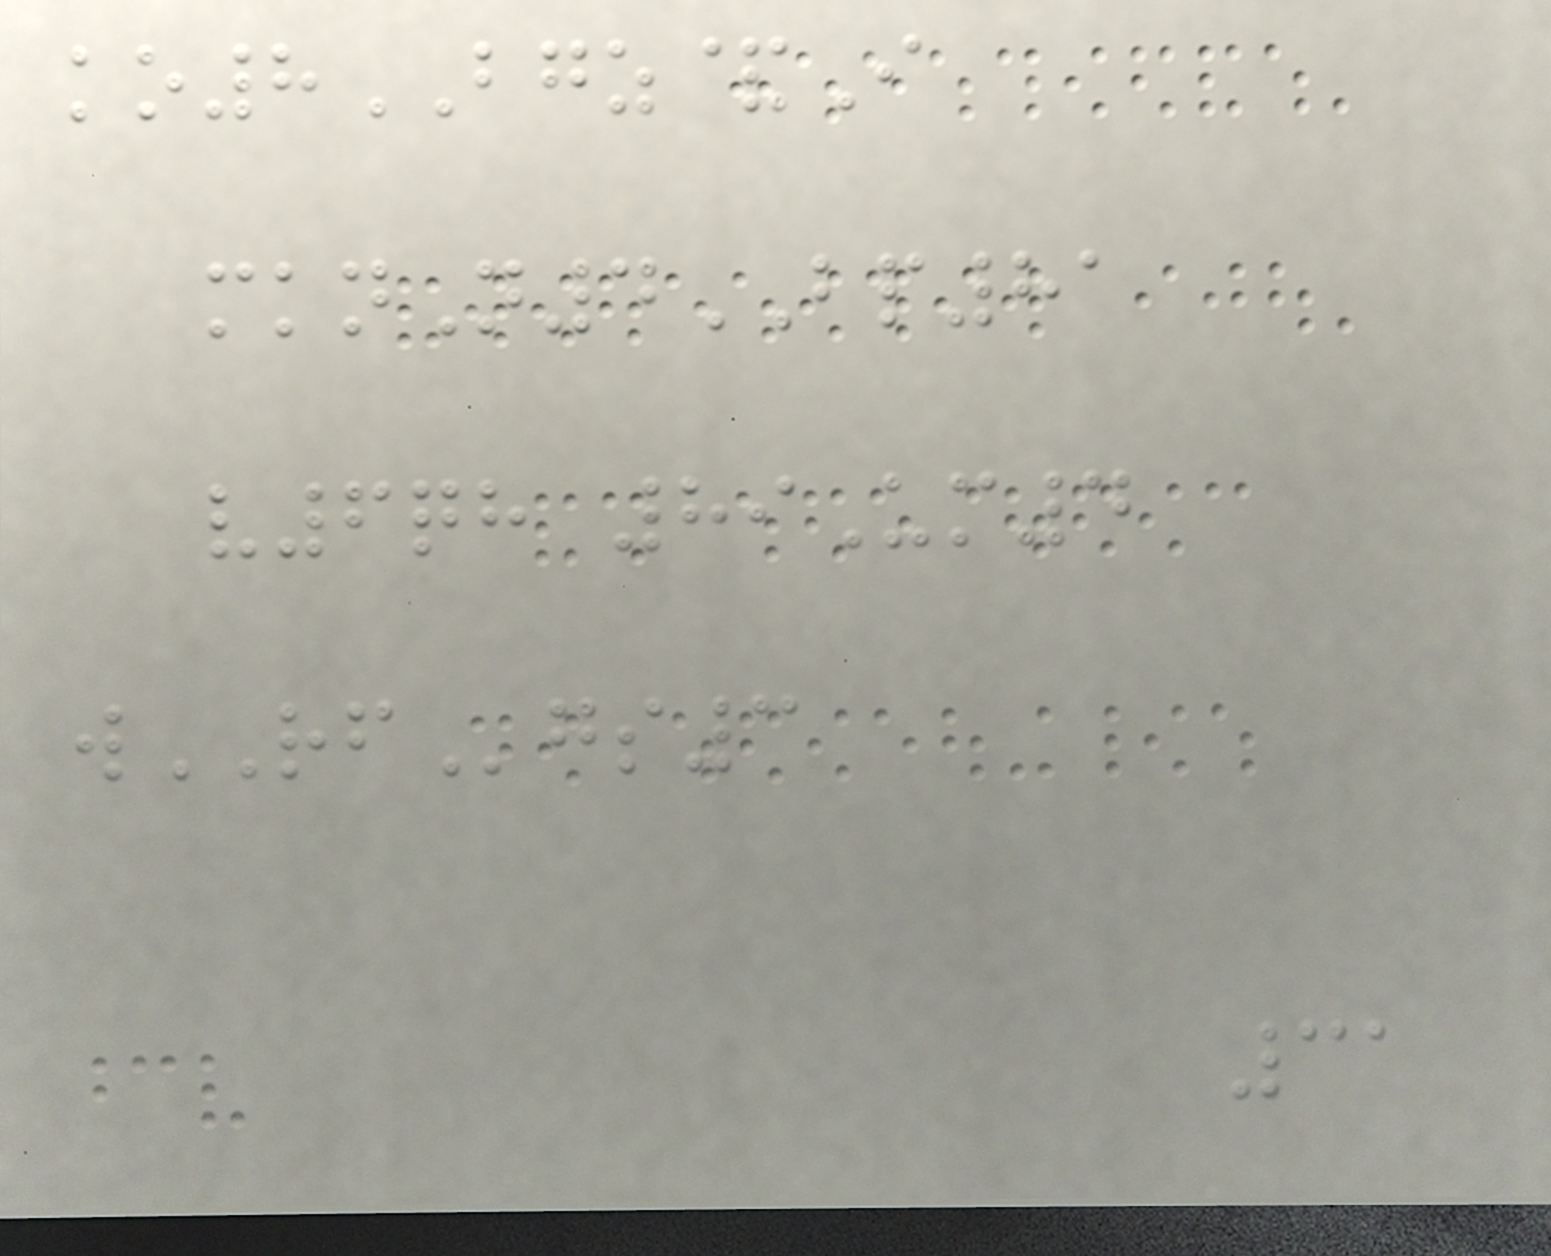ko8BGZ&I
mknN4BP81
v6qh 89Um4
wRFgs3
31
